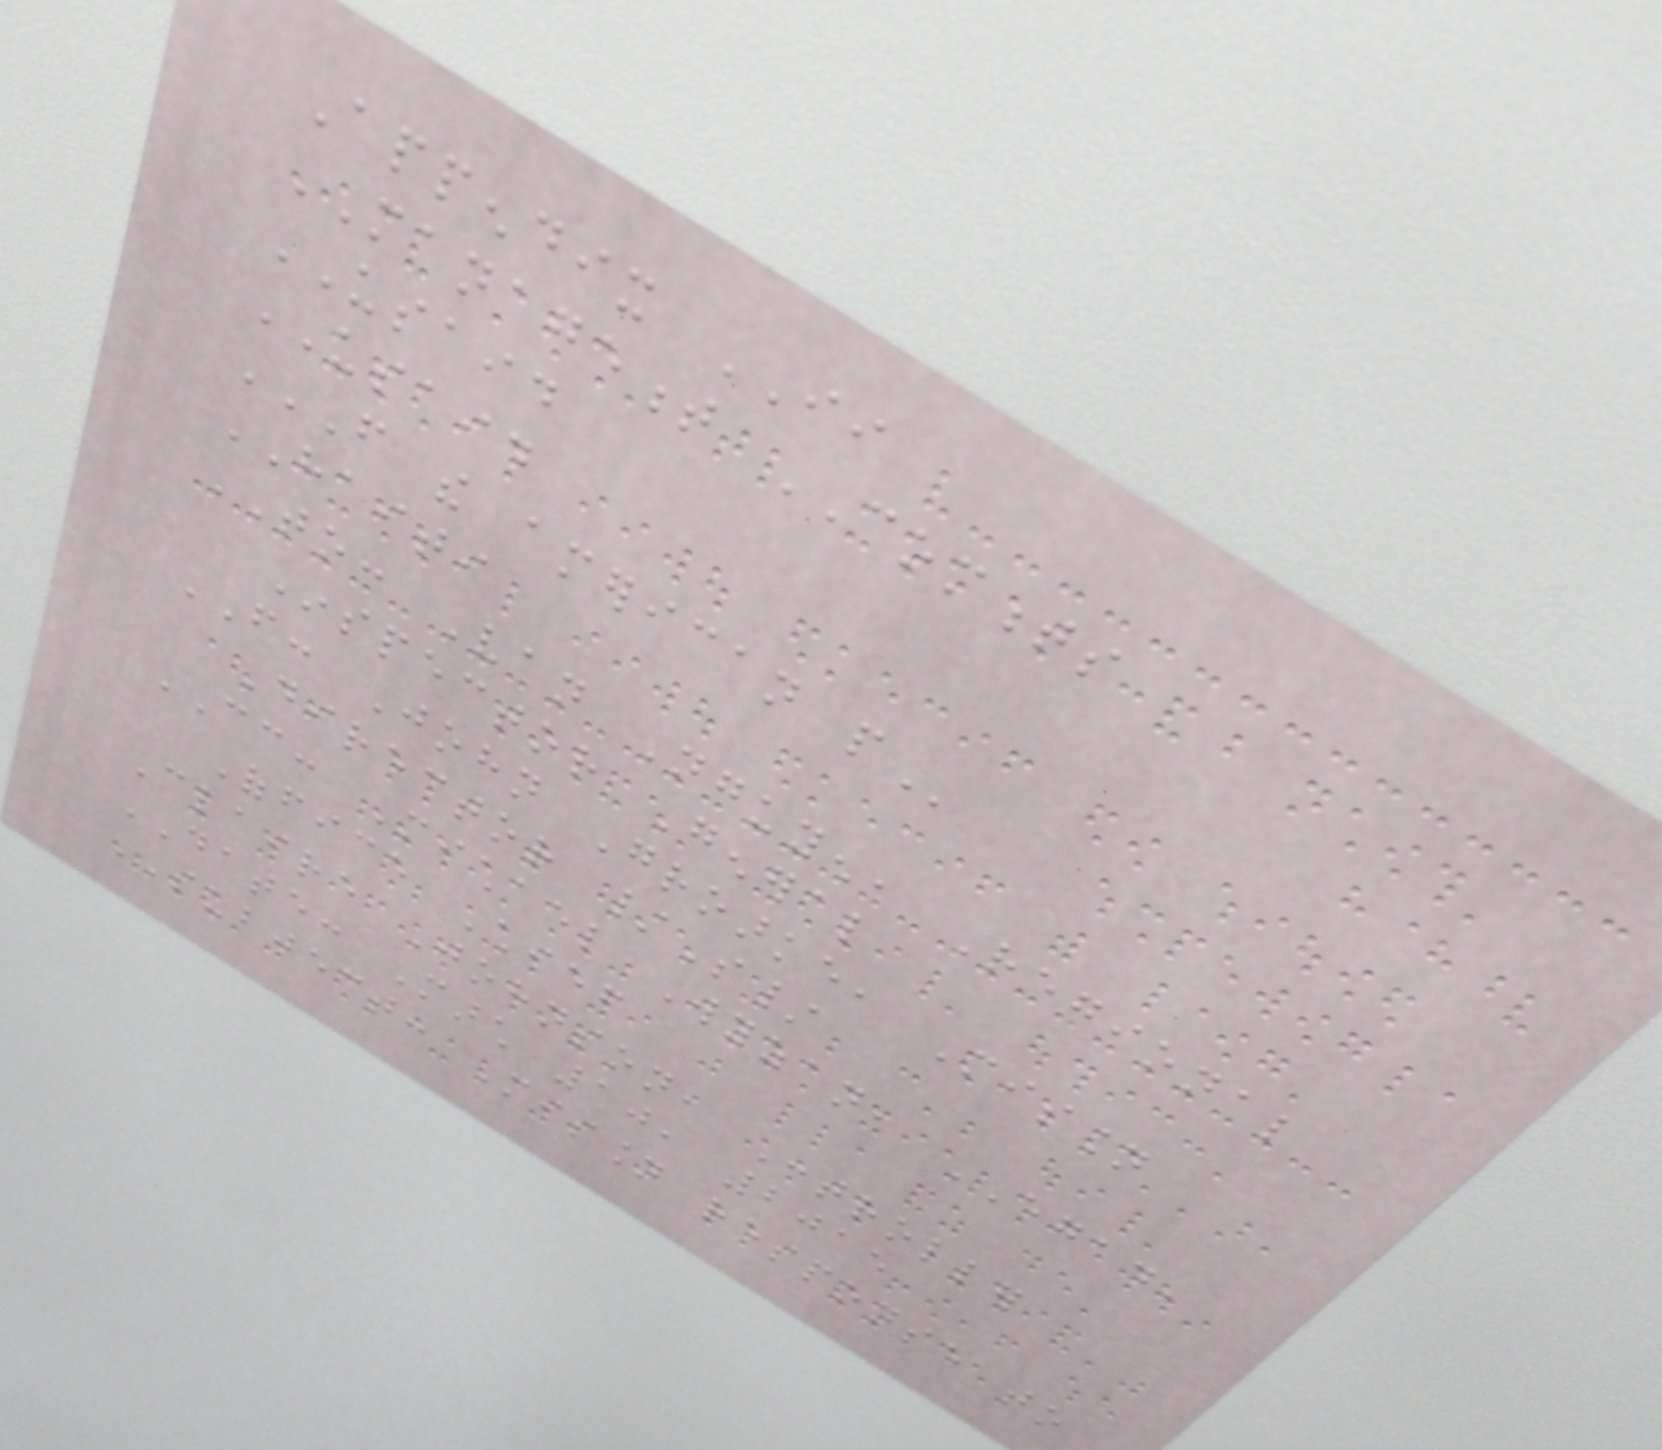Appendix II
MANAGEMENT COMMENTS
USAID
USAID
FROM THE AMERICAN PEOPLE
HAITI
TO: Van Nguyen, Regional
Inspector General
FROM: John Groarke, Mission
Director /S/
CC: Michael Wyzan, EGAD,
Office Chief
Claire Johnson, Controller
DATE: March 10, 2015
SUBJECT: Mission response to
